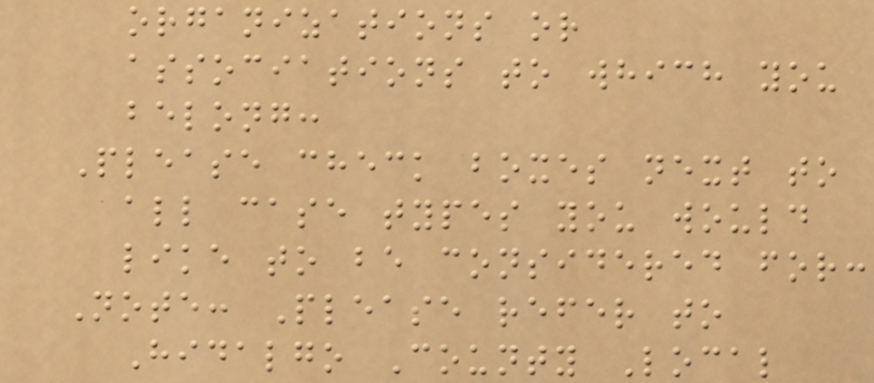organizations or
associations to which you
belong:
Please check boxes next to
all case types you would
like to be considered for:
Note: Please refer to
Hidalgo County Local
